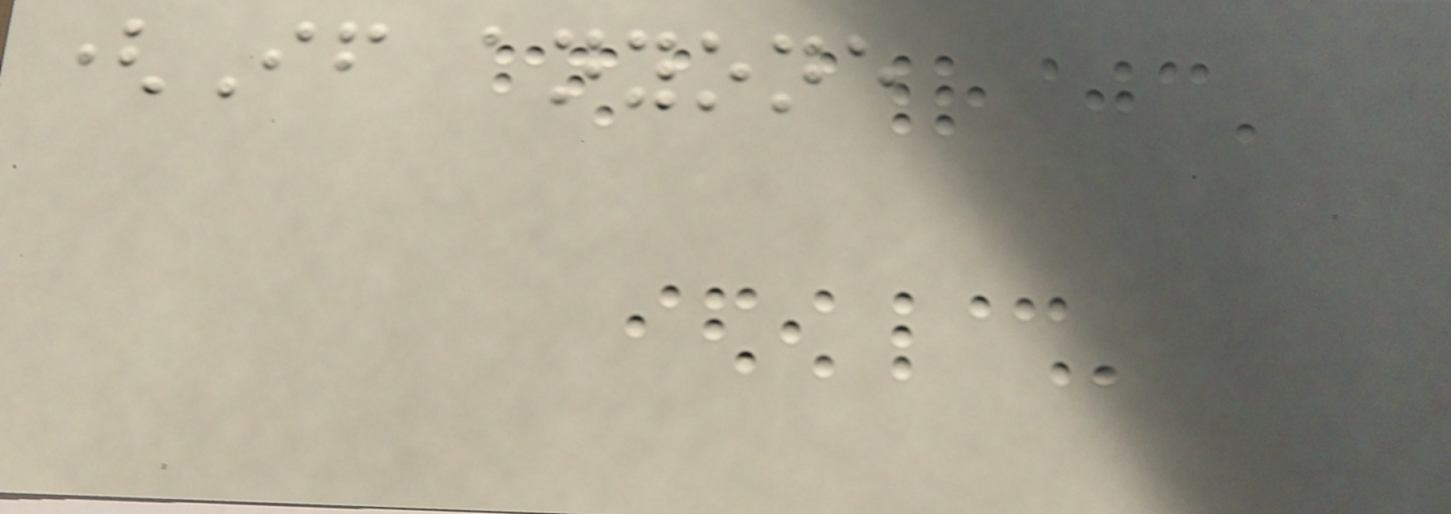(If anyone
